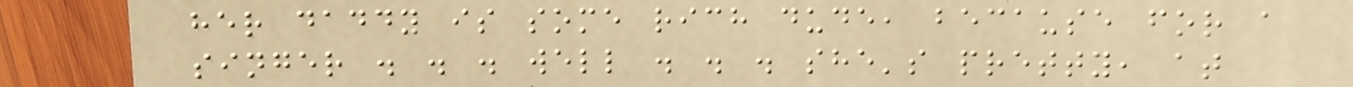her daddy is some rich dude, because for a
singer . . . well . . . she's pretty, at
